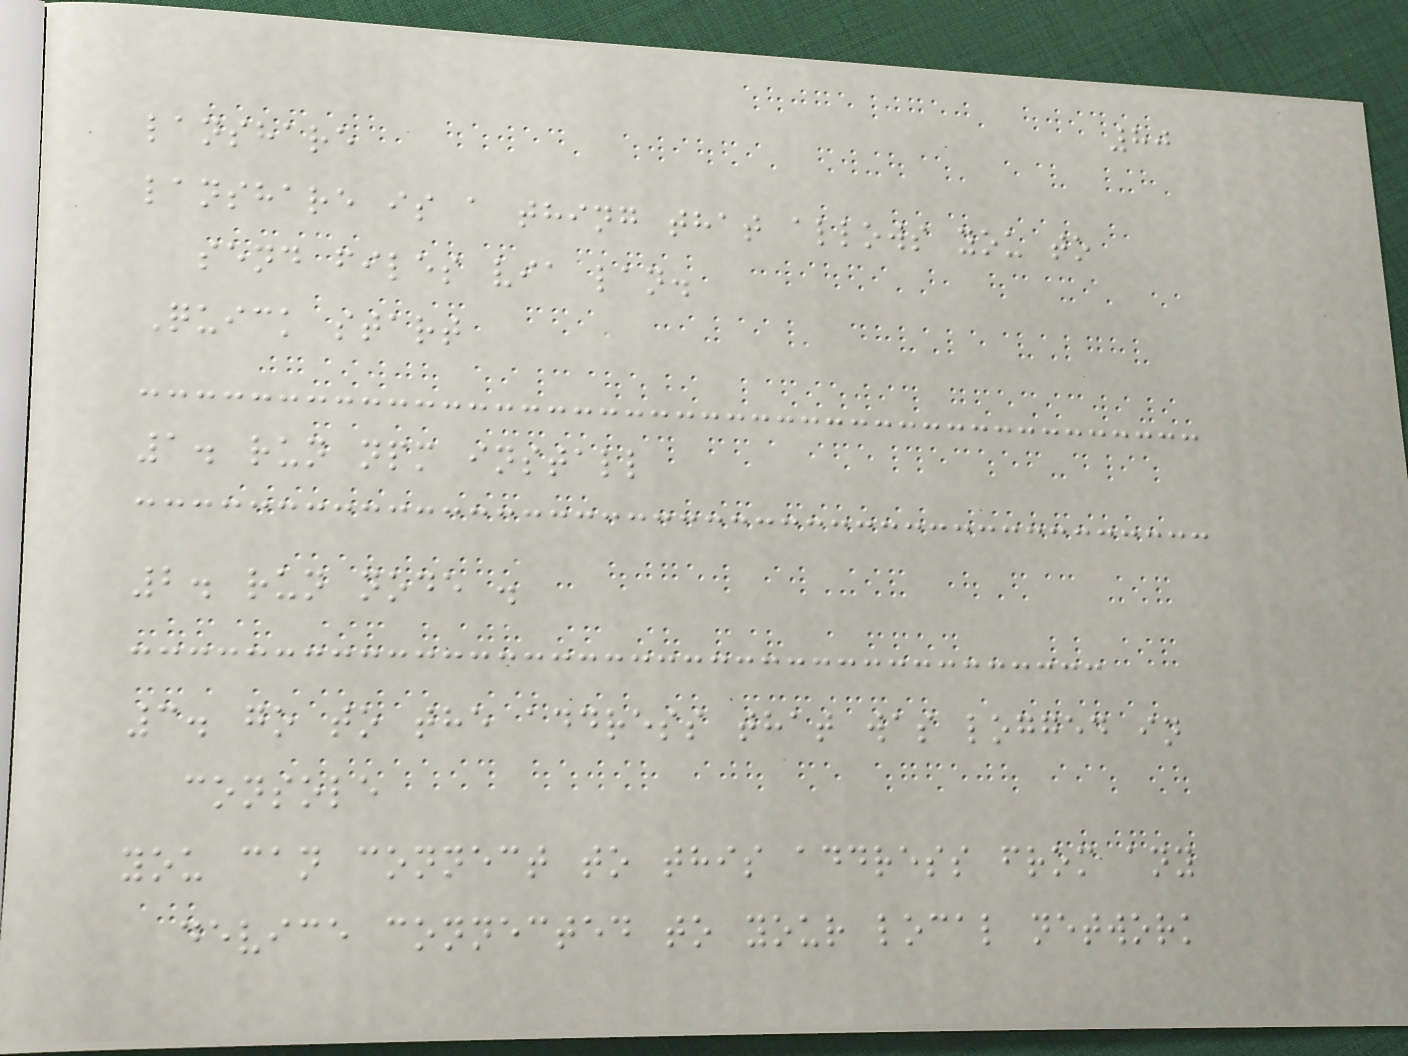80
lanshare
lanshare is a thing that allows you to
send files via lan.
Quick start
1. run npm install
2. run node .
3. go to the address that was logged in
console
you can connect to this address from any
device connected to your local network
